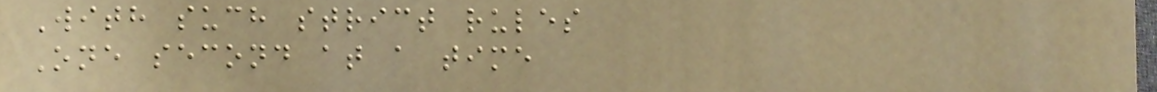With such strict rules
One second at a time
